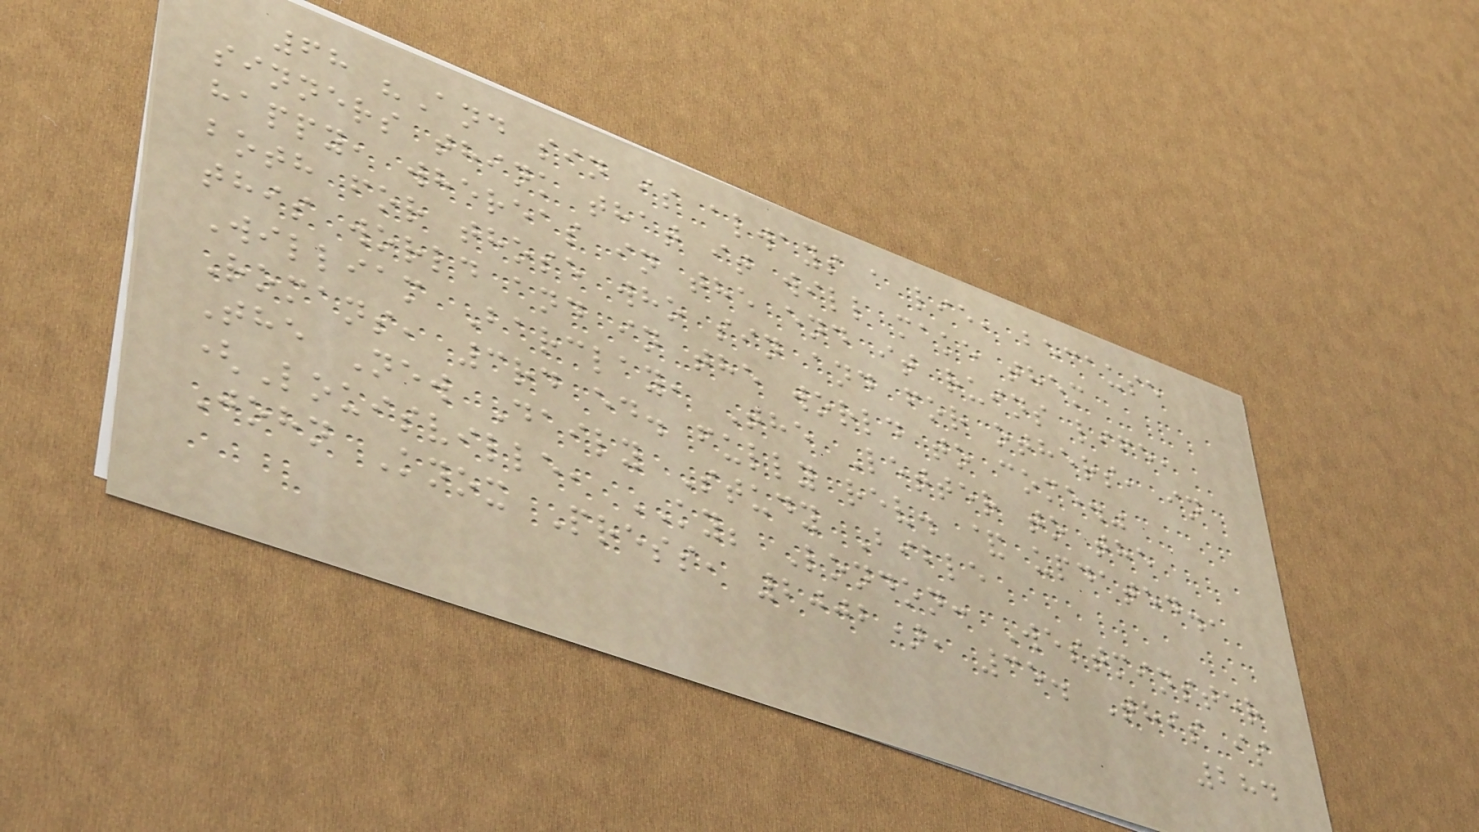68 "And sin is always a lie, because
sinners think that it will make them
happy, whereas in the end it ruins life,
both for those who sin and for others, in
this world and in the world to come."
William Barclay, The Letter to the
Romans, 3rd ed. fully rev. & updated.,
The New Daily Study Bible
(Louisville, KY; London: Westminster
John Knox Press, 2002), 35. This is
284
